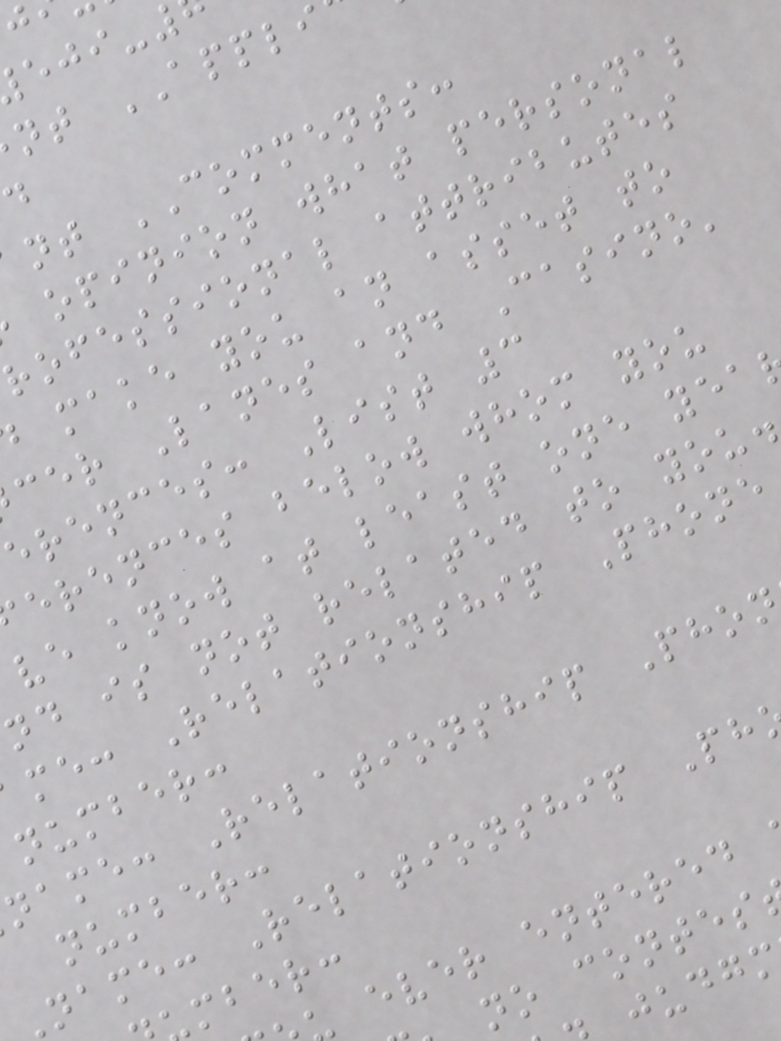nt APPLI
nt COMMENTS:
opinion what personal
rofessional attributes
make you an asset to
cer Lanes and Casino'
erences: List 3
erences below whom you
ve know at least one yea
nd is not related to you.
me: Relationship Phone
number:
name: Relationship Phon
number:
name: Relationship Ph
mber:
ever entered
no contes
